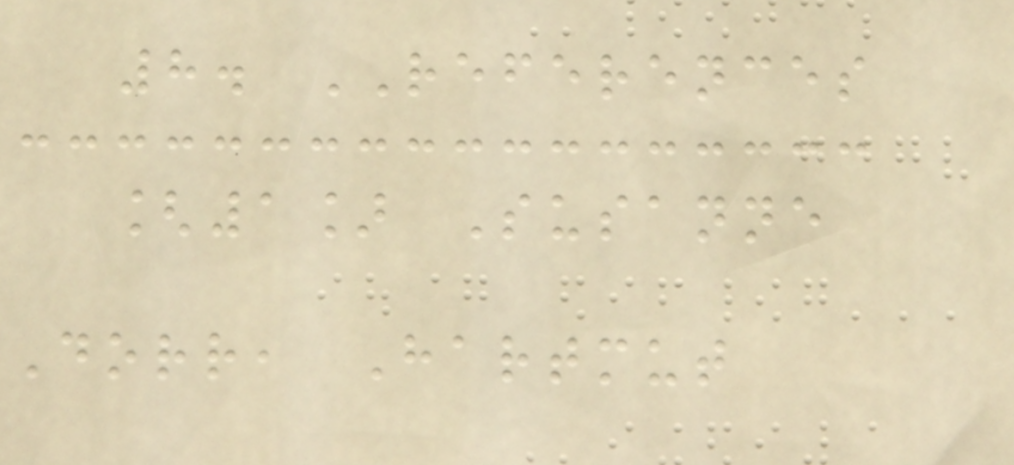8. REFERENCES
[1] Susanne
Dorr, Hartmut
